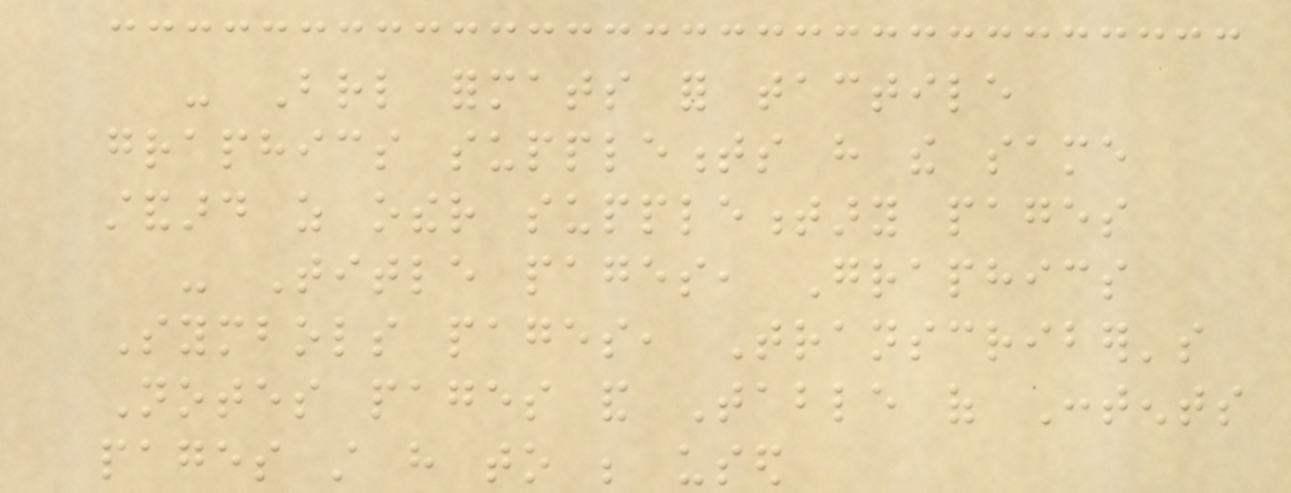- Braille formats for tactile
graphics supplements have the same
standard as other supplementary pages
- Title pages, Graphics
Symbols pages, Transcriber's
Notes pages and Table of Contents
pages still have to be used
